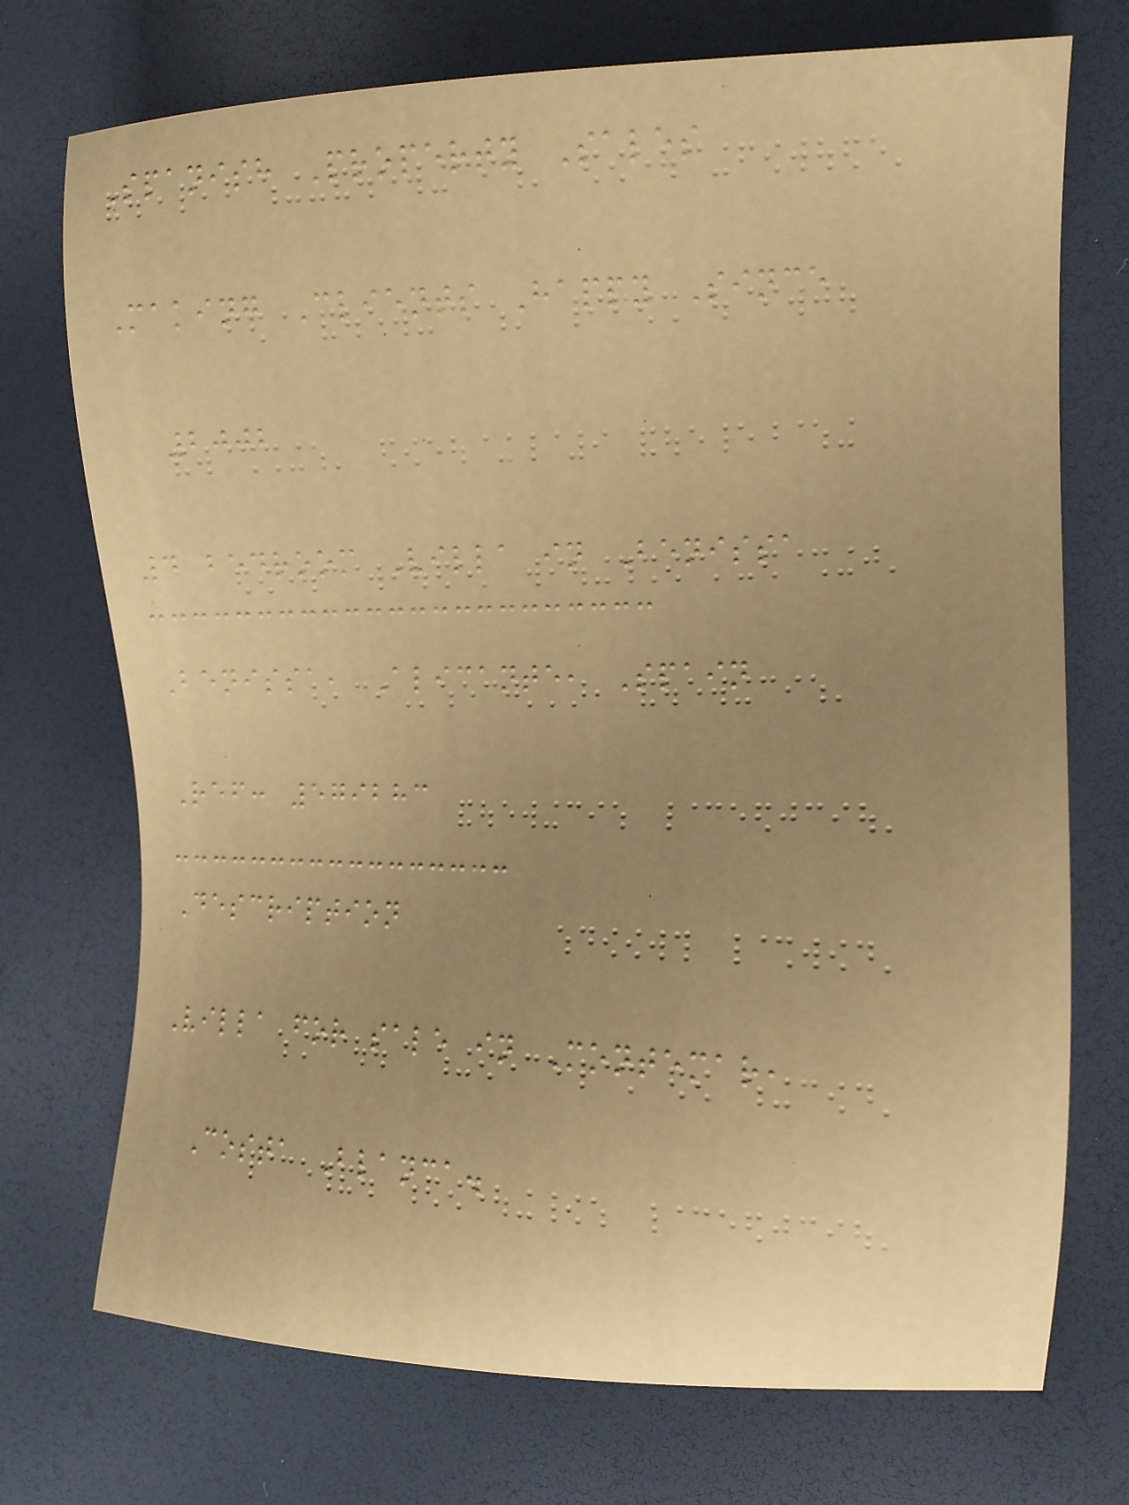Spanish Property Sales
Making Clients Happy Since
2002
4 bedroom Villa in Benissa
Benissa, Alicante, Spain
Ref: 579283
Description
Villa for sale in Montemar,
Costa Blanca.
